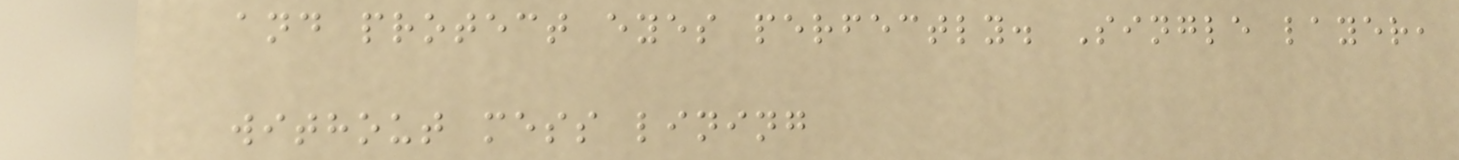and protect eyes perfectly. Single layer,
without mess lining
